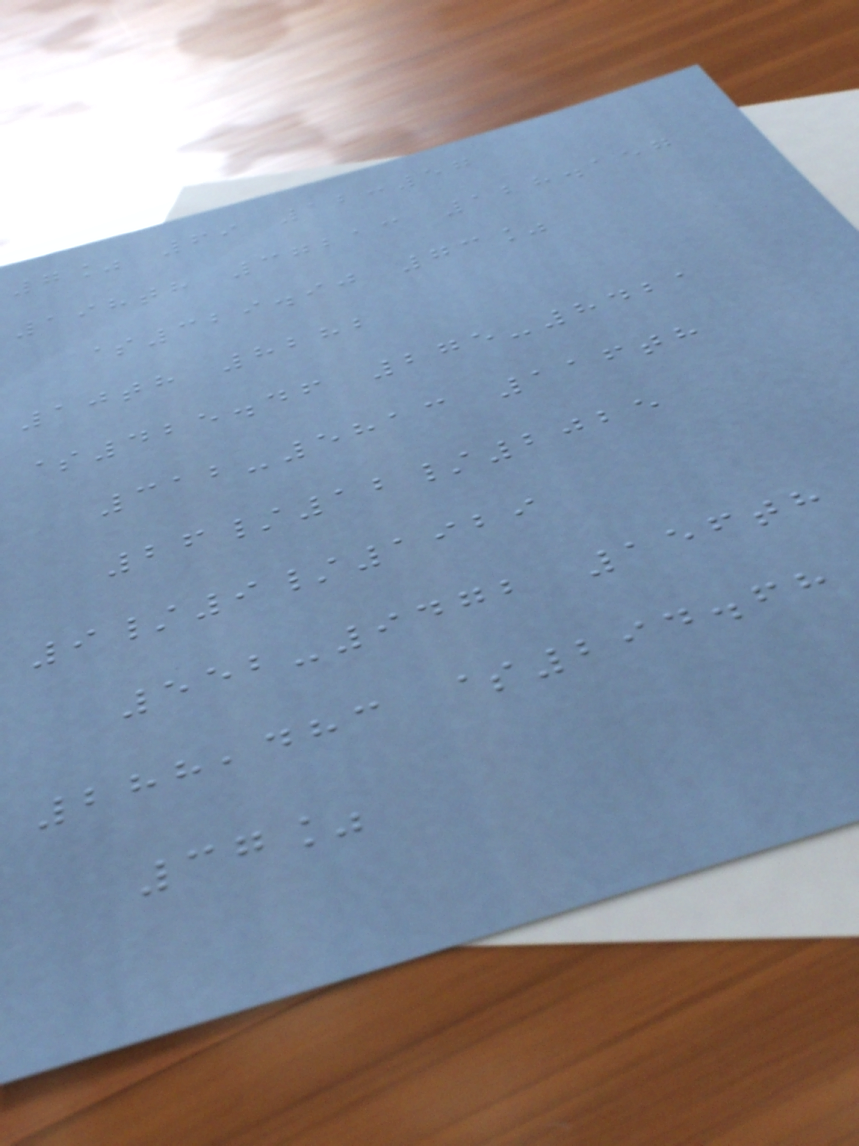7% 69 12:57
198th 37213 128.157
$329.90 73%
10th 8282
$425.46 275-8421
312-5813 116th
26/12/2025
9/9/1929
552-9472 156th
288,483 $294.68
37%
